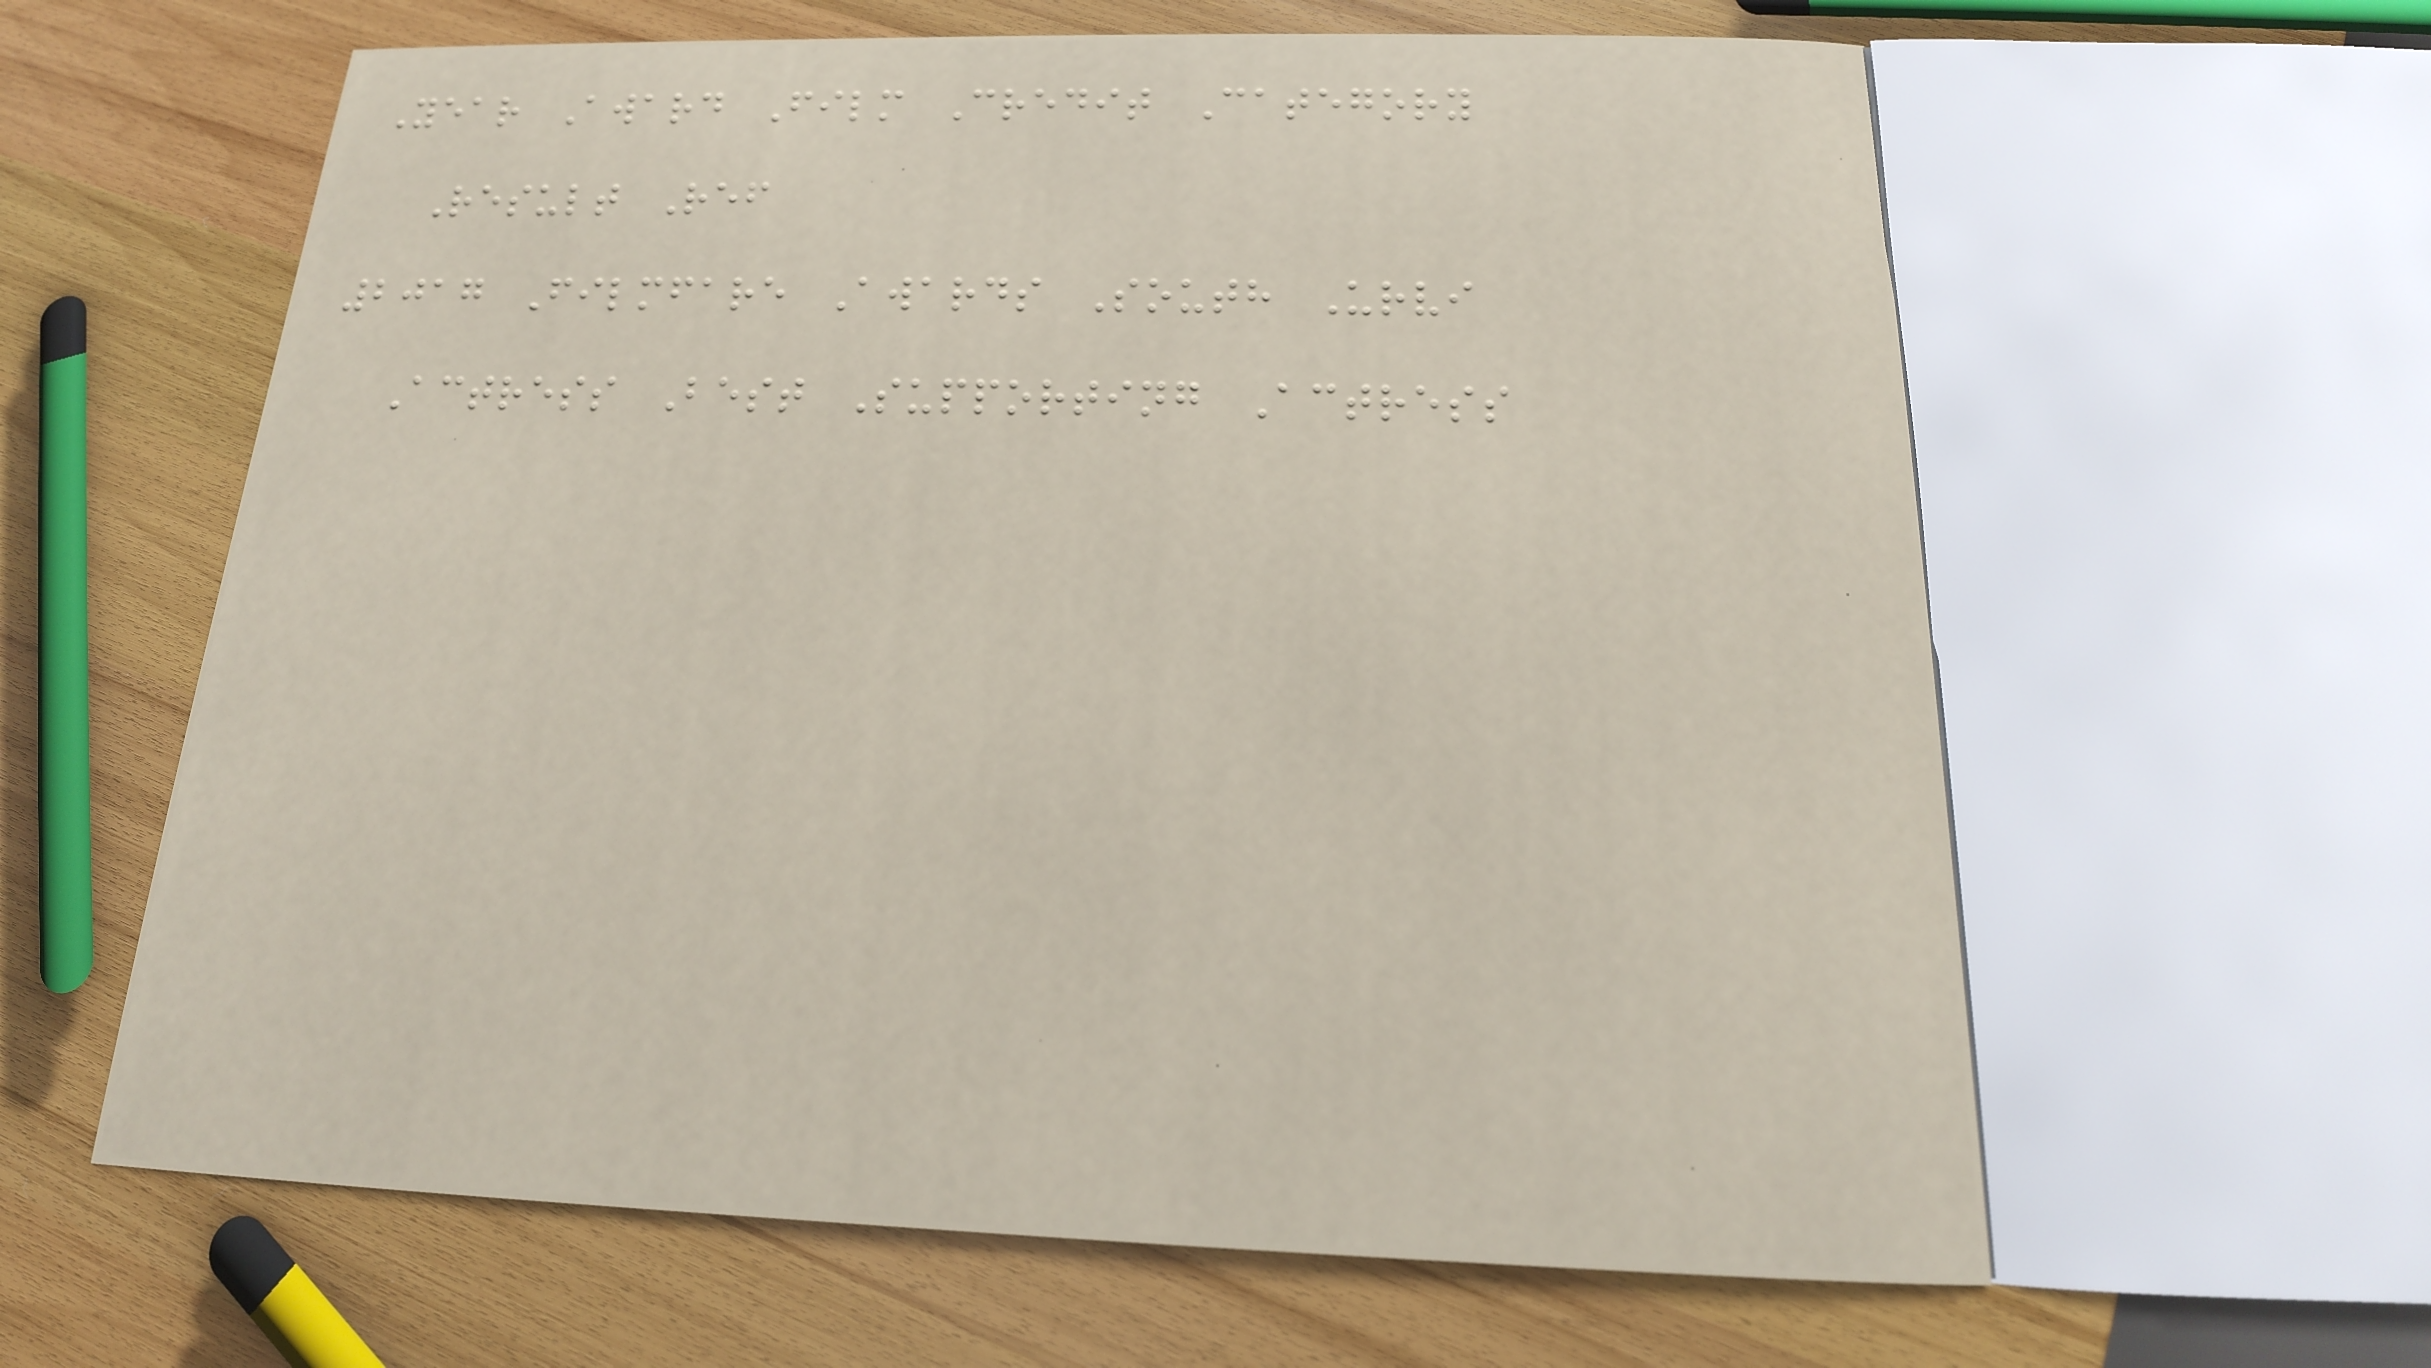Year Award Film Credit Category
Result Ref
2017 Filmfare Awards South Urvi
Actress Best Supporting Actress
